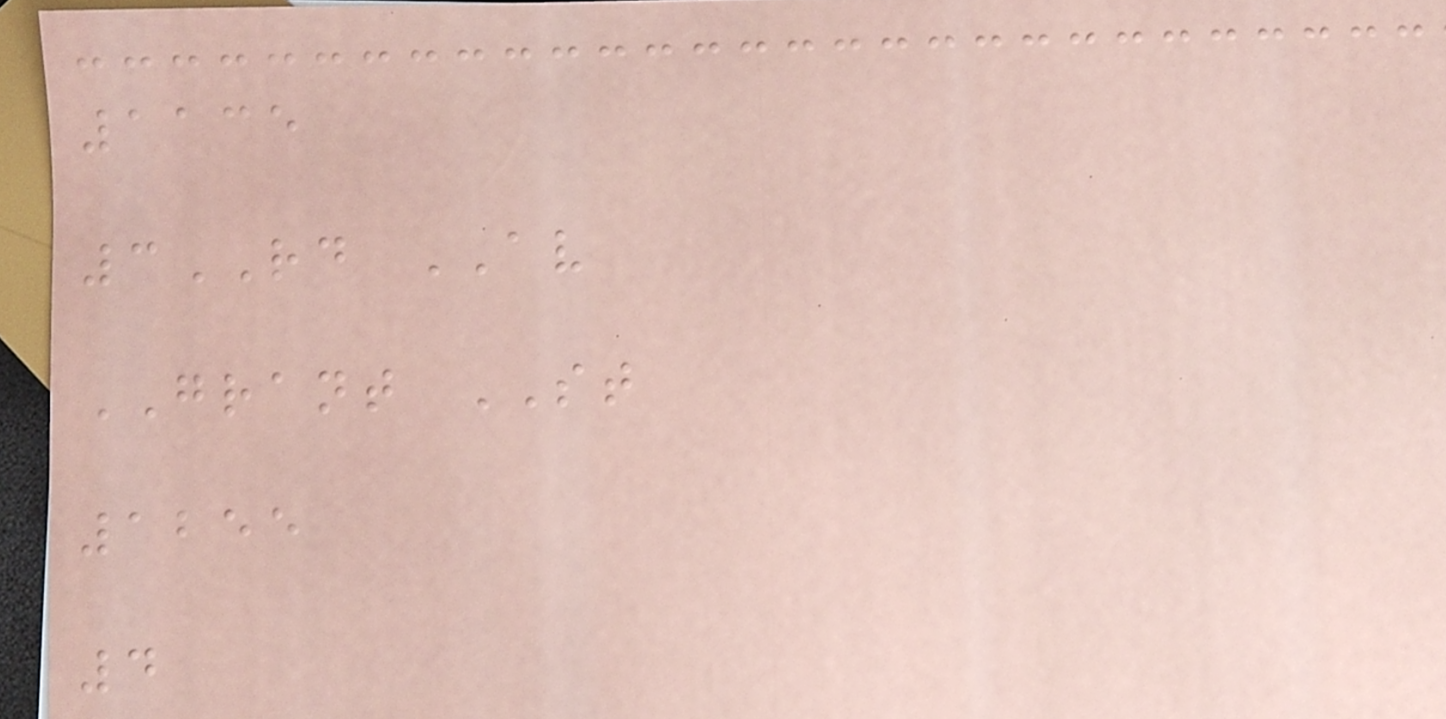1135
3RD AV
GRANT ST
1255
4
